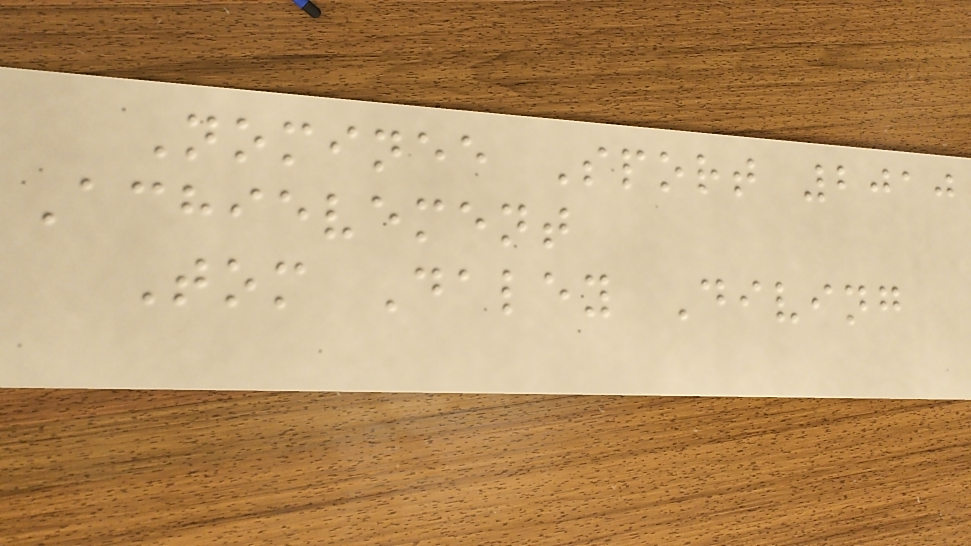Nominee Sport 2010
Achievement
Tom Daley Diving
